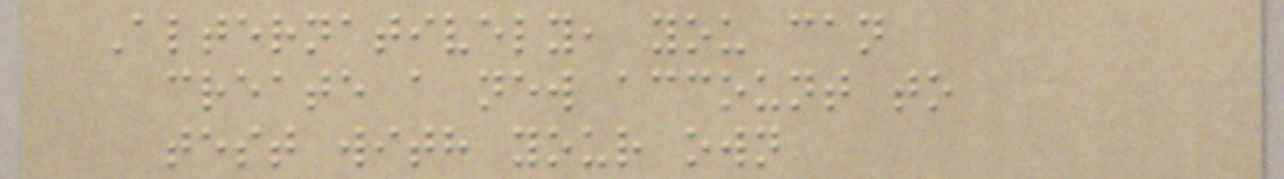Alternatively, you can
create a new account to
test with your own
